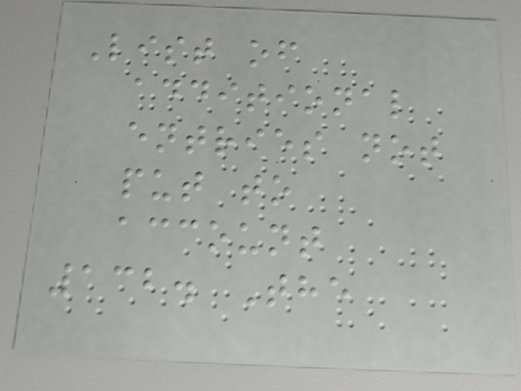List of
additional
entries not
put to
account
132. The
